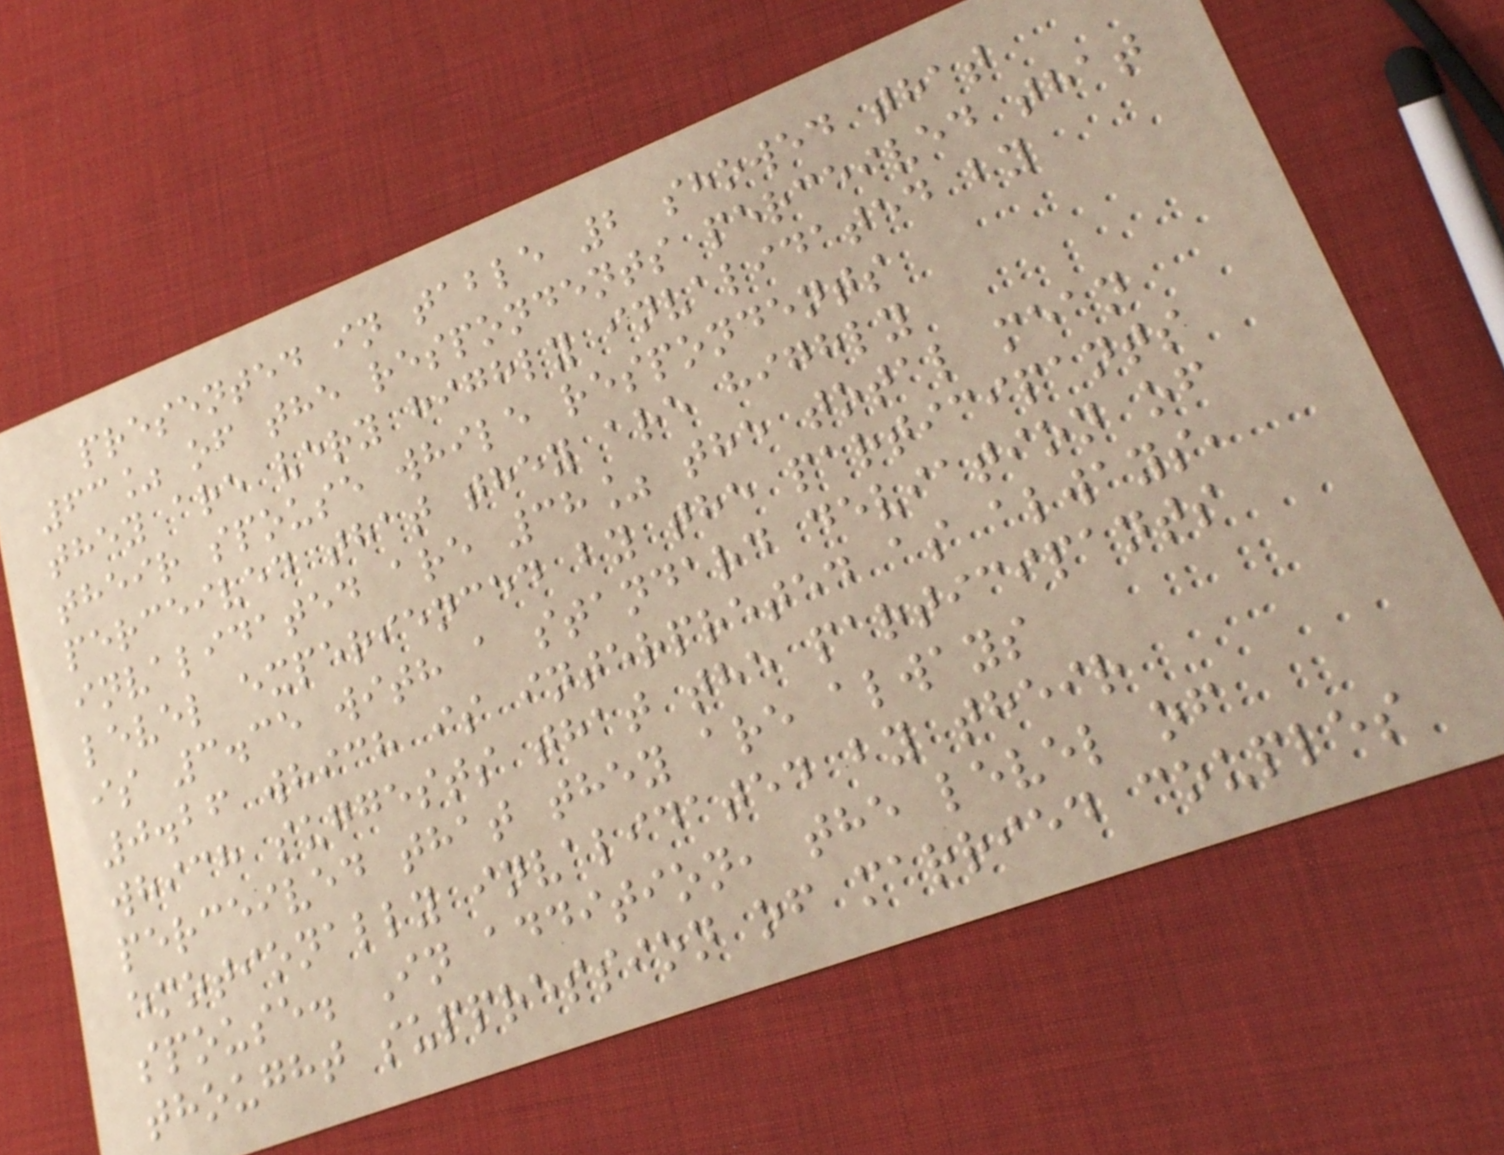presented in table 2 showed that
63% of the respondents perceived that
they are very highly invalidated by
their spouse while respondents
perceived that they are highly
invalidated are 38% the total mean
level experienced by the participants
is 3.35 with a standard deviation of
0.26 which is interpreted as always,
which suggests that the participants
perceived that they are always
emotionally invalidated by their
spouse. In addition, the level of
thought suppression of married couples
